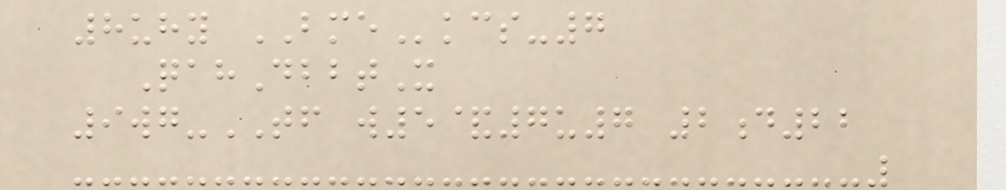8uhy BMEkcs-7
QahDbbtX
9wg-TF w5&7u7 2d22
